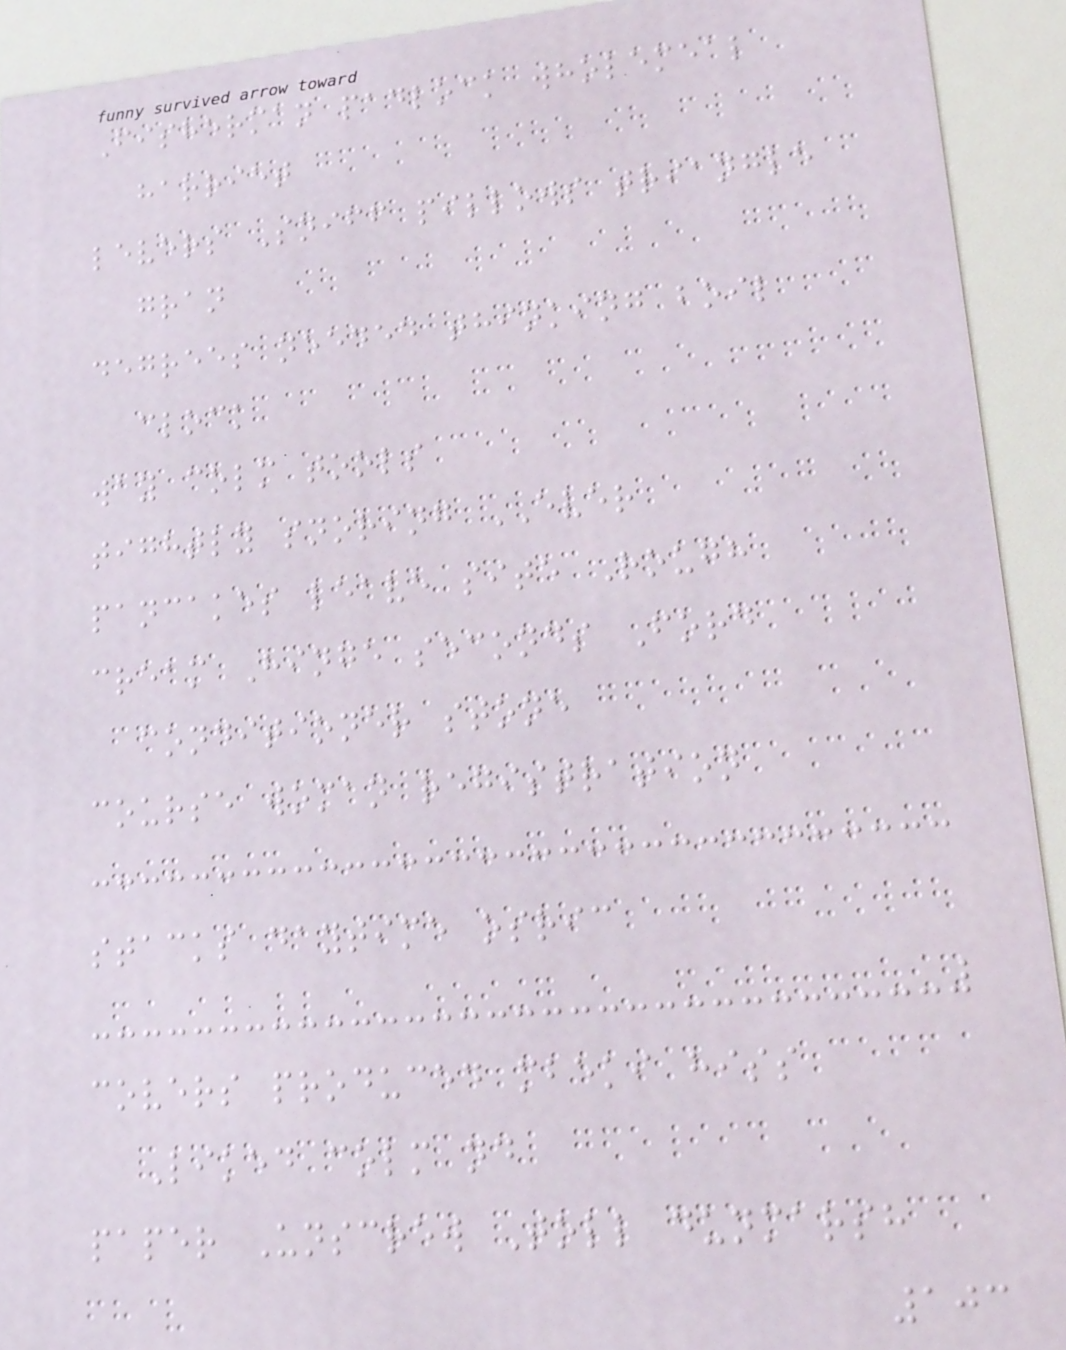Fisherman padlock wholemeal
harriet
levers Sniff pillows triangle
gran
degrees needed thinking boil
clock
way colm tools
tightly snoring EVER
pancakes leave site Rough
cream Hinge seconds Ford
conditioner stone
course woman registration
stacks daytime osric
covers produced mbeki hiss
Liked colm nd
paper Unscrew Toll dunmarsh
103
